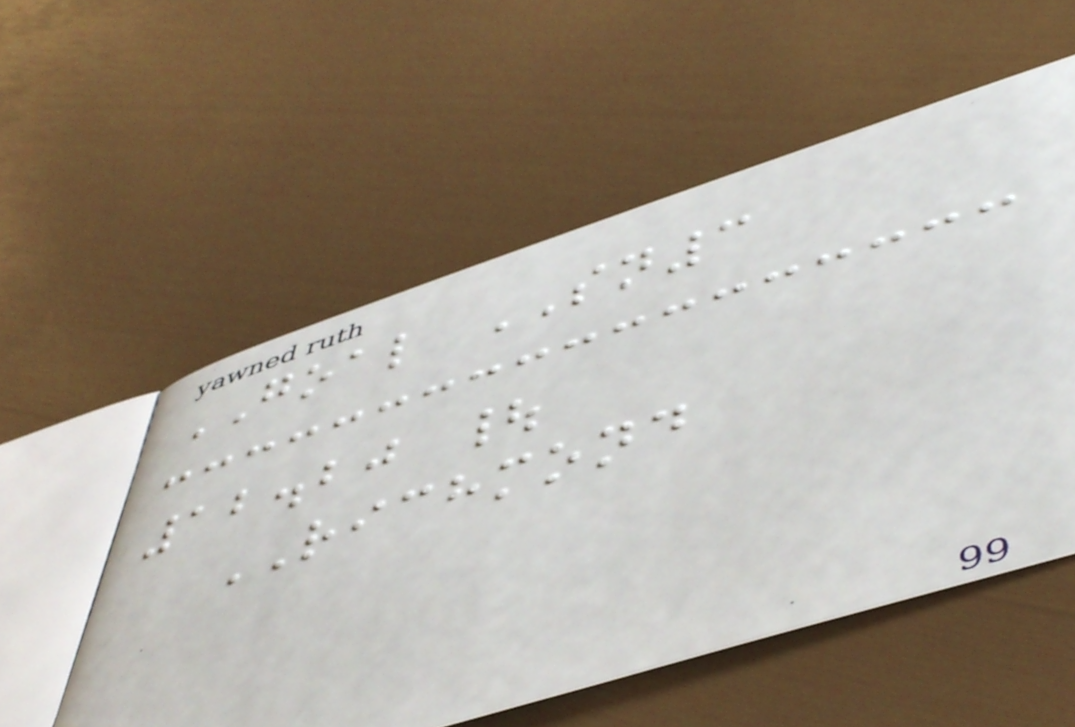GOAL SN3
12.20 |
RICHMOND
